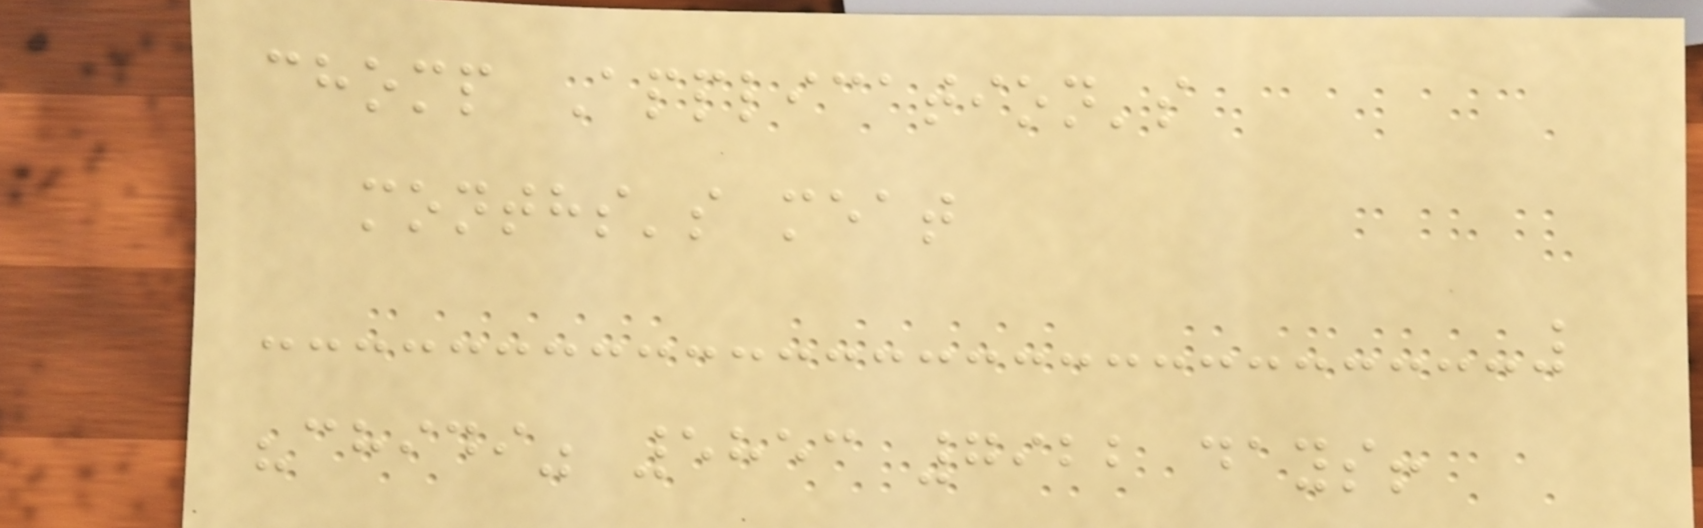chomp Application's
months's meat
"chidi" 5853 7922 days!
